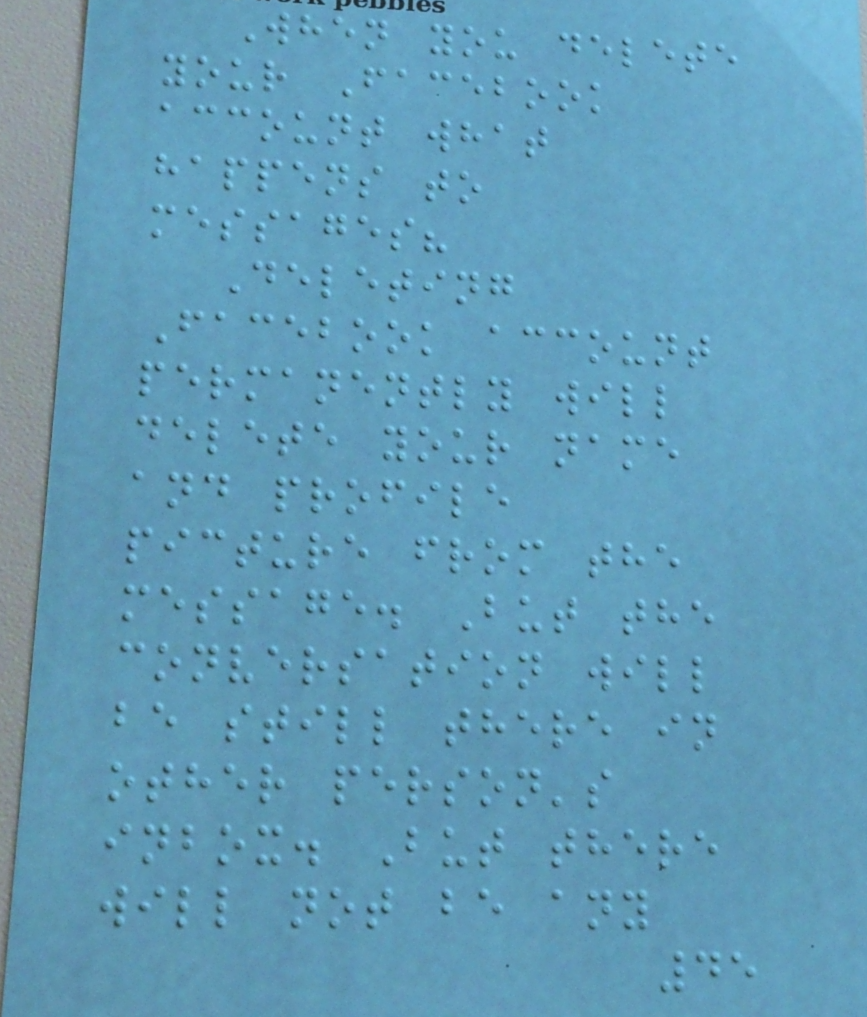When you delete
your Facebook
account what
happens to
messages?
Deleting
Facebook account
permanently will
delete your name
and profile
picture from the
message. But the
conversation will
be still there in
other person's
inbox. But there
will not be any
45
